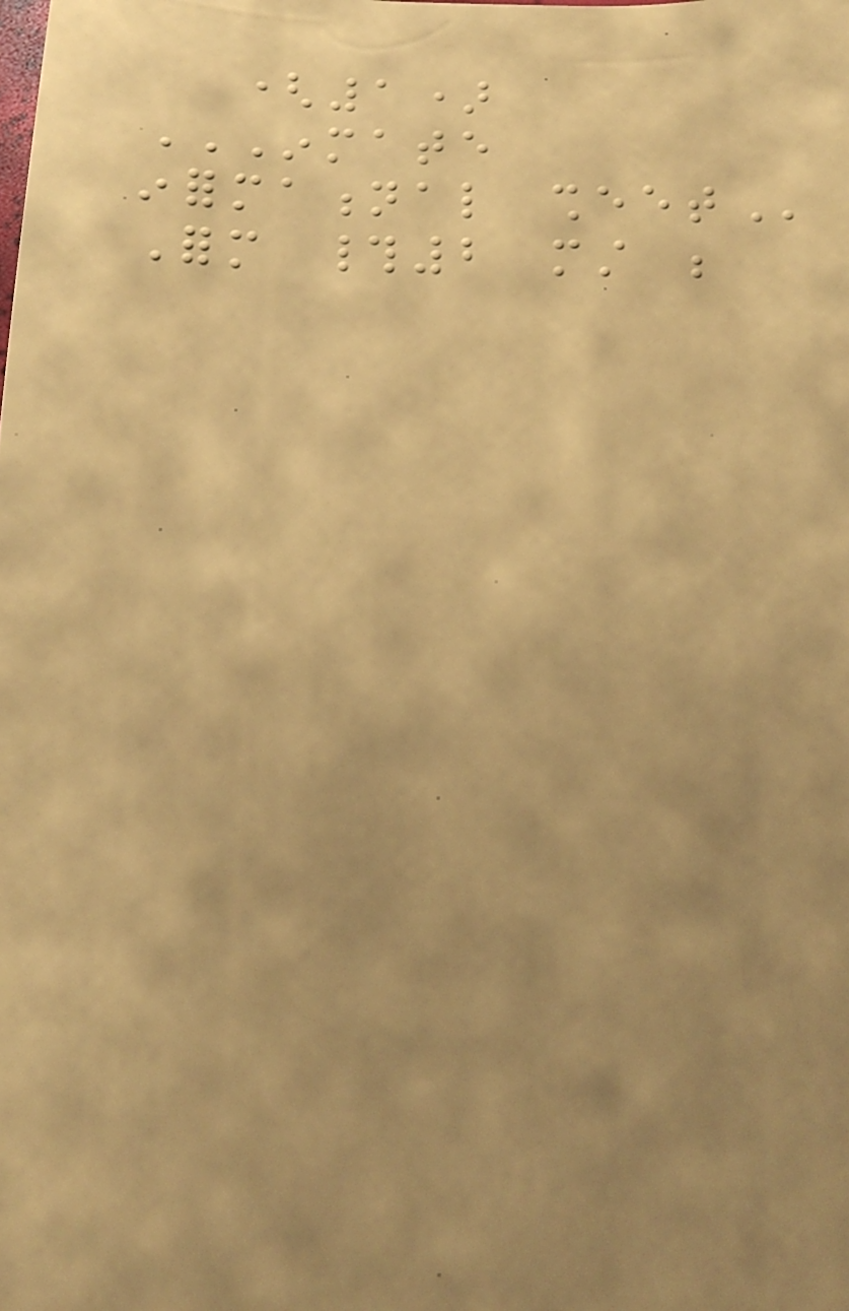(1)
INMATE
INFORMATIONAL SHEET
Form #2 must be
